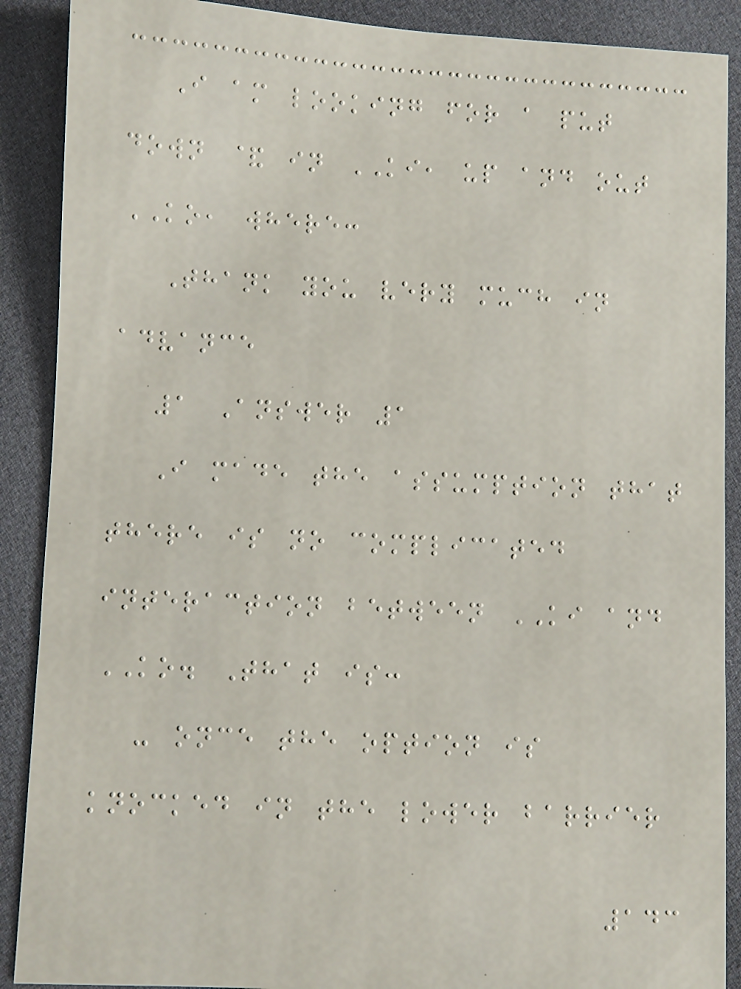I am looking for a put
down & in KI, up and out
KO, where:
Thank you very much in
advance
1 Answer 1
I made the assumption that
there is no complicated
interaction between KI and
KO. That is:
- once the option is
knocked in the lower barrier
143
